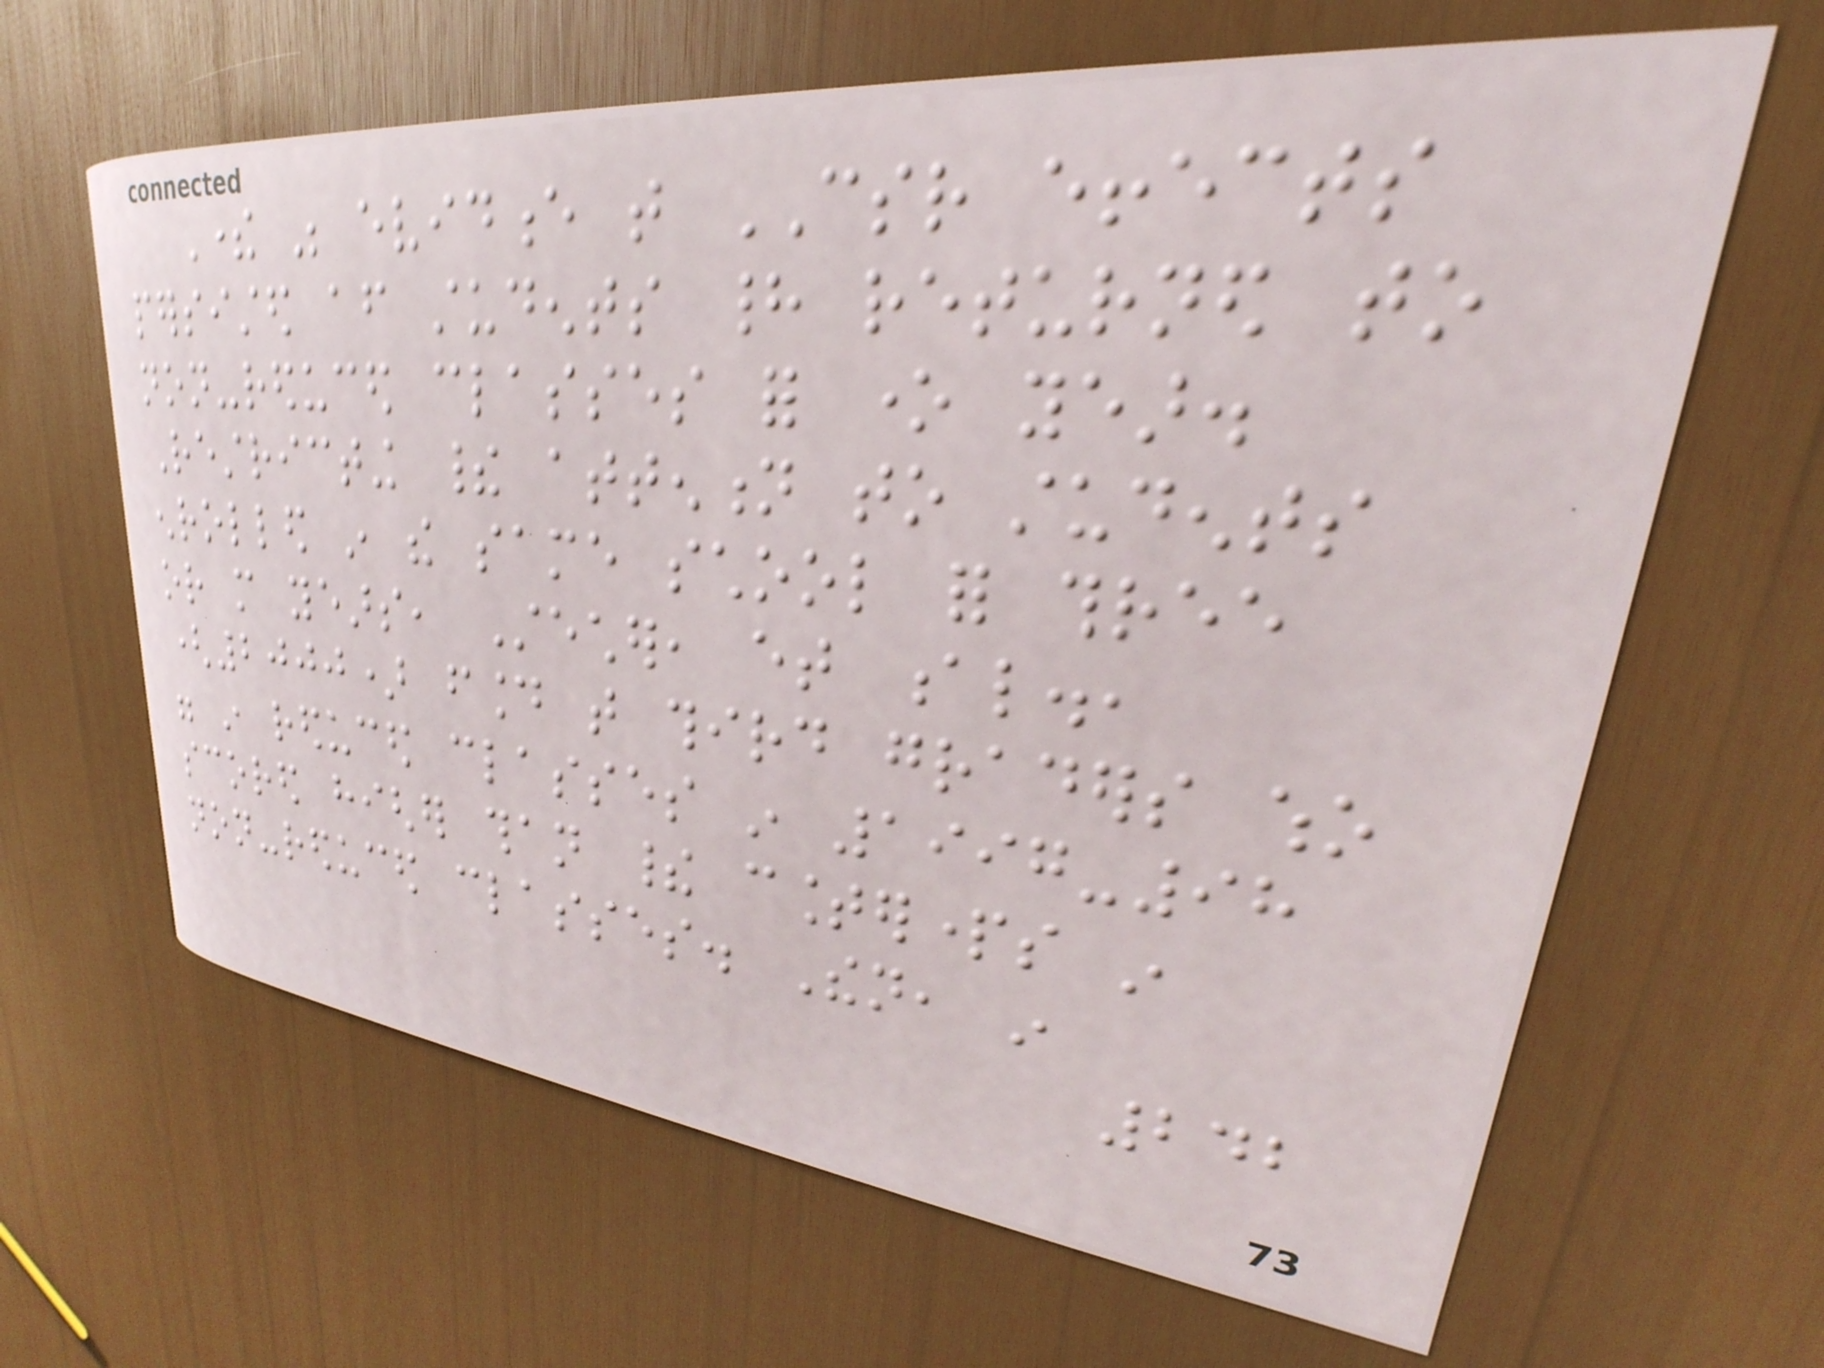There was evidence that CSR effects
persisted after students had returned to
non-reduced classes for one year.
Restricting their attention to students
enrolled in the same school for three
or more years, Stecher, et al.,
(2000) found that third graders who
were in reduced classes in 1997-98
scored higher than their counterparts in
non-reduced classes. Then, in
242
